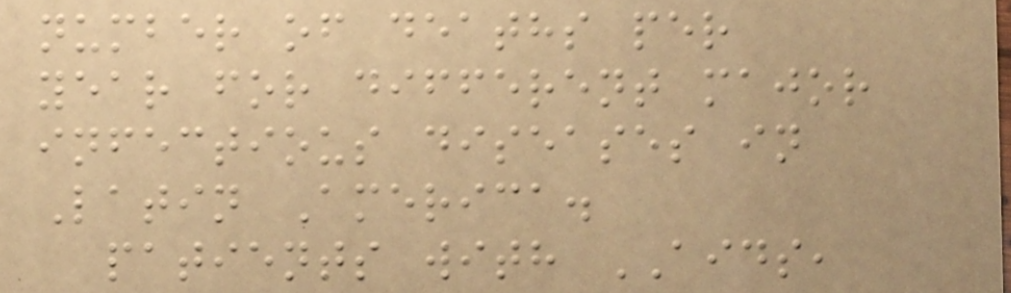number of deaths per
year for different major
infectious diseases in
Latin America.
patients with AIDS,
